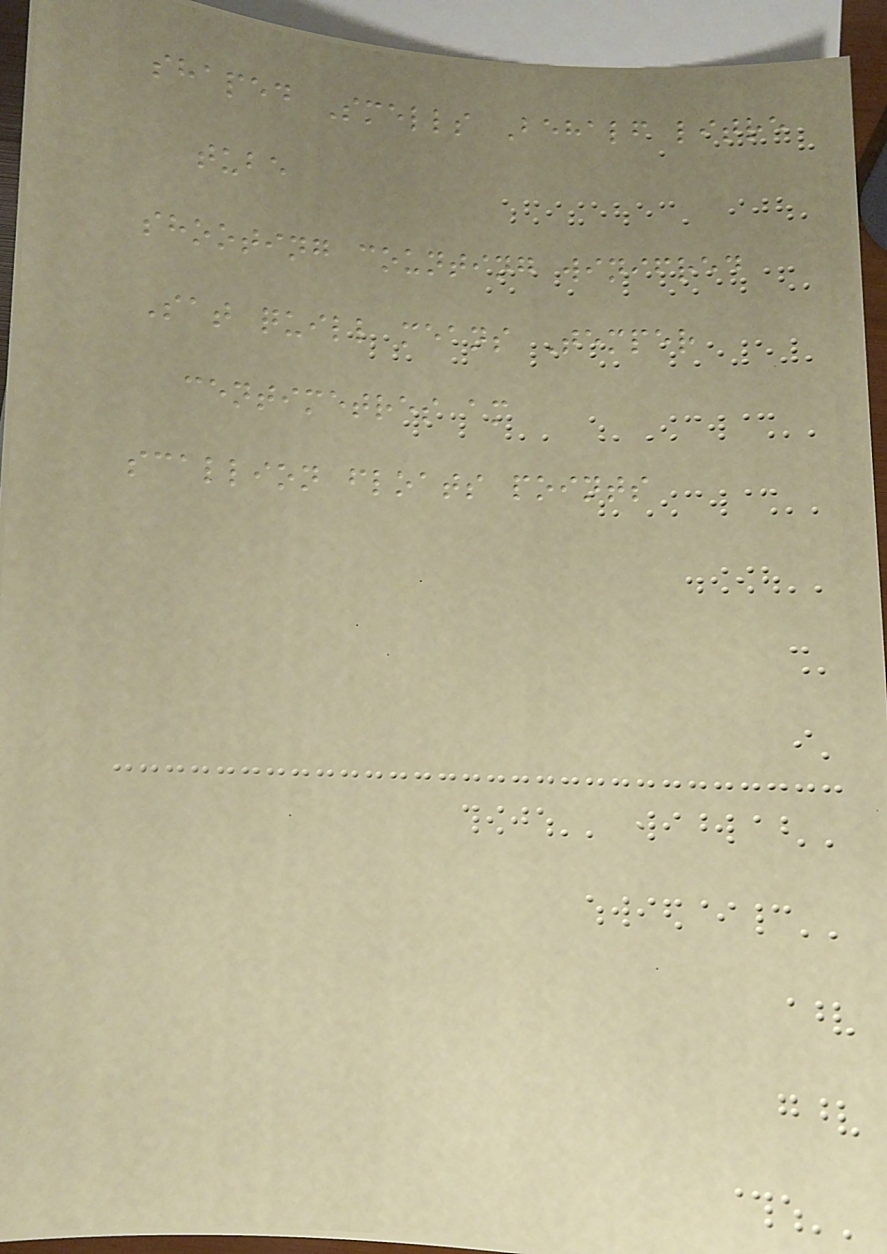shaped Smells Behalf litre
tube
shooting counting winifred
Sat quill means Temper
centimetres am
scallion floats points
